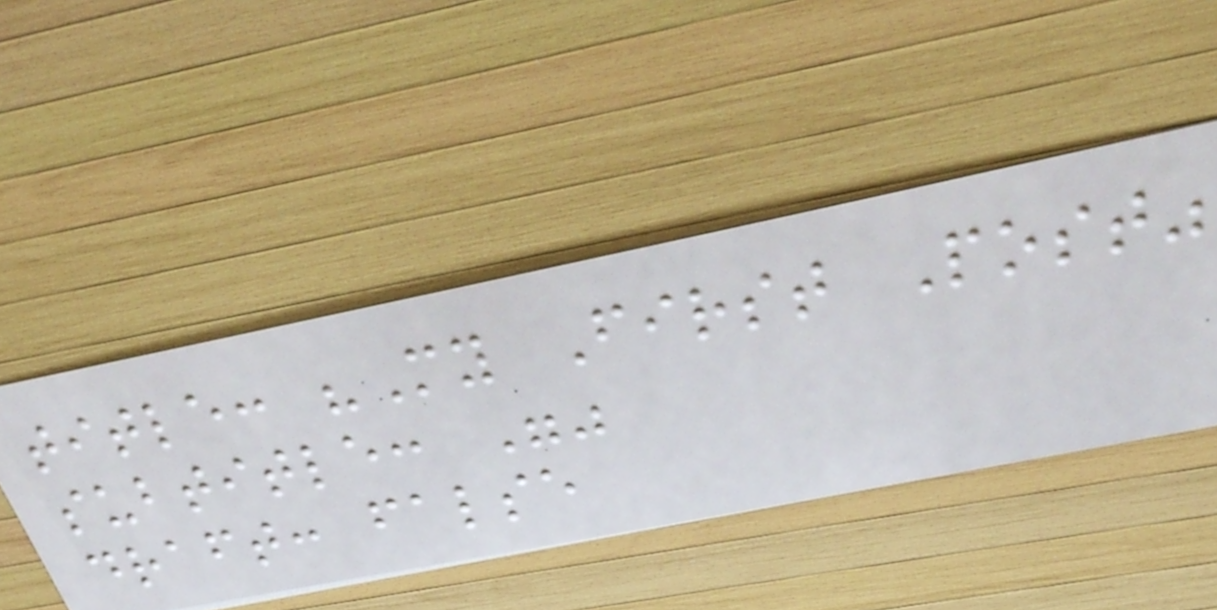title: "My First Post"
subtitle: ""
draft: false
